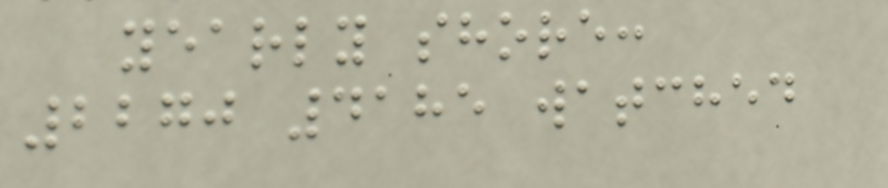yearly shore:
2270 4185 watched
